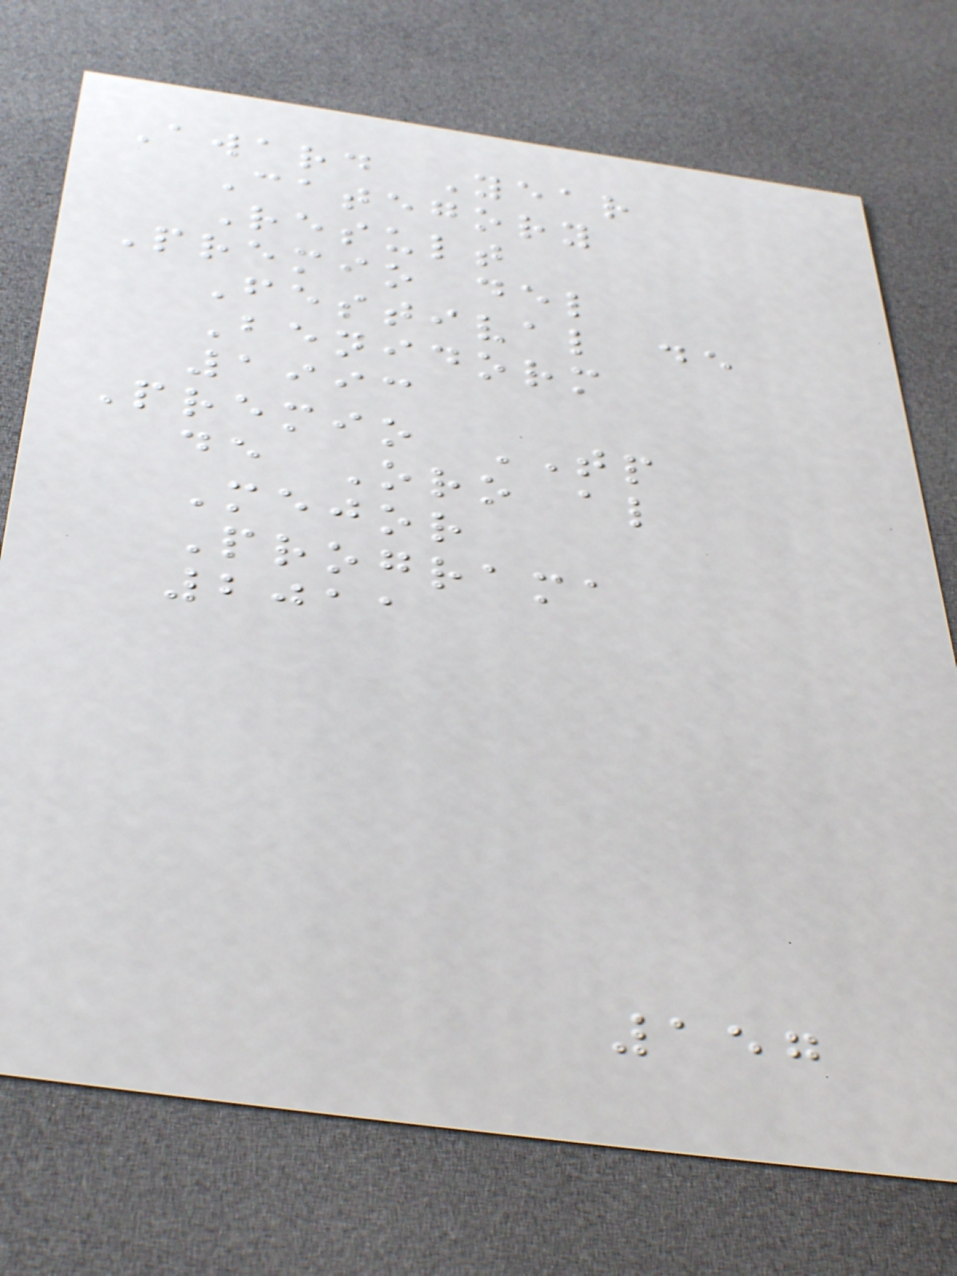Award Year
Category
Result
Premio del
Festival de
Benidorm
1993
Premio TP
de Oro al
Mejor
Programa
2011
157
